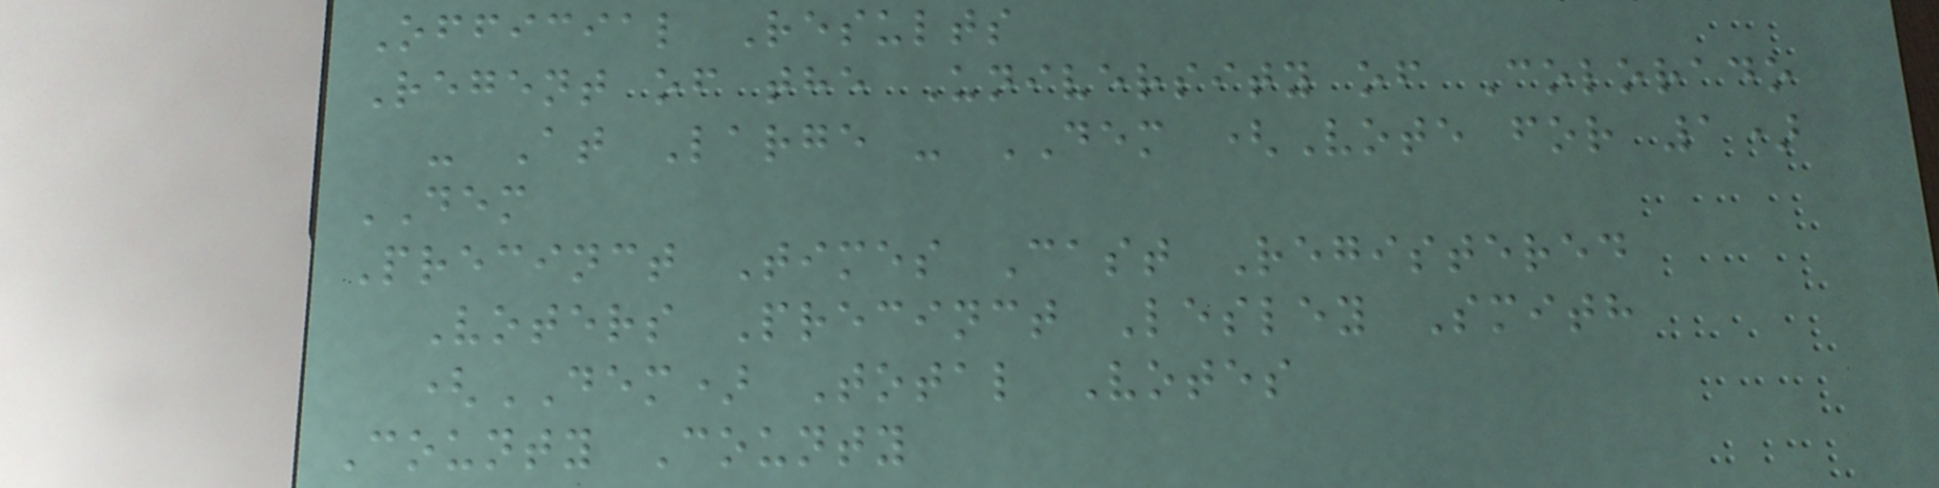Official Results
Regent of the University of Colorado
- At Large - DEM (Vote for 1)
DEM
Precinct Times Cast Registered
Voters Precinct Lesley Smith
(DEM) Total Votes
County County
